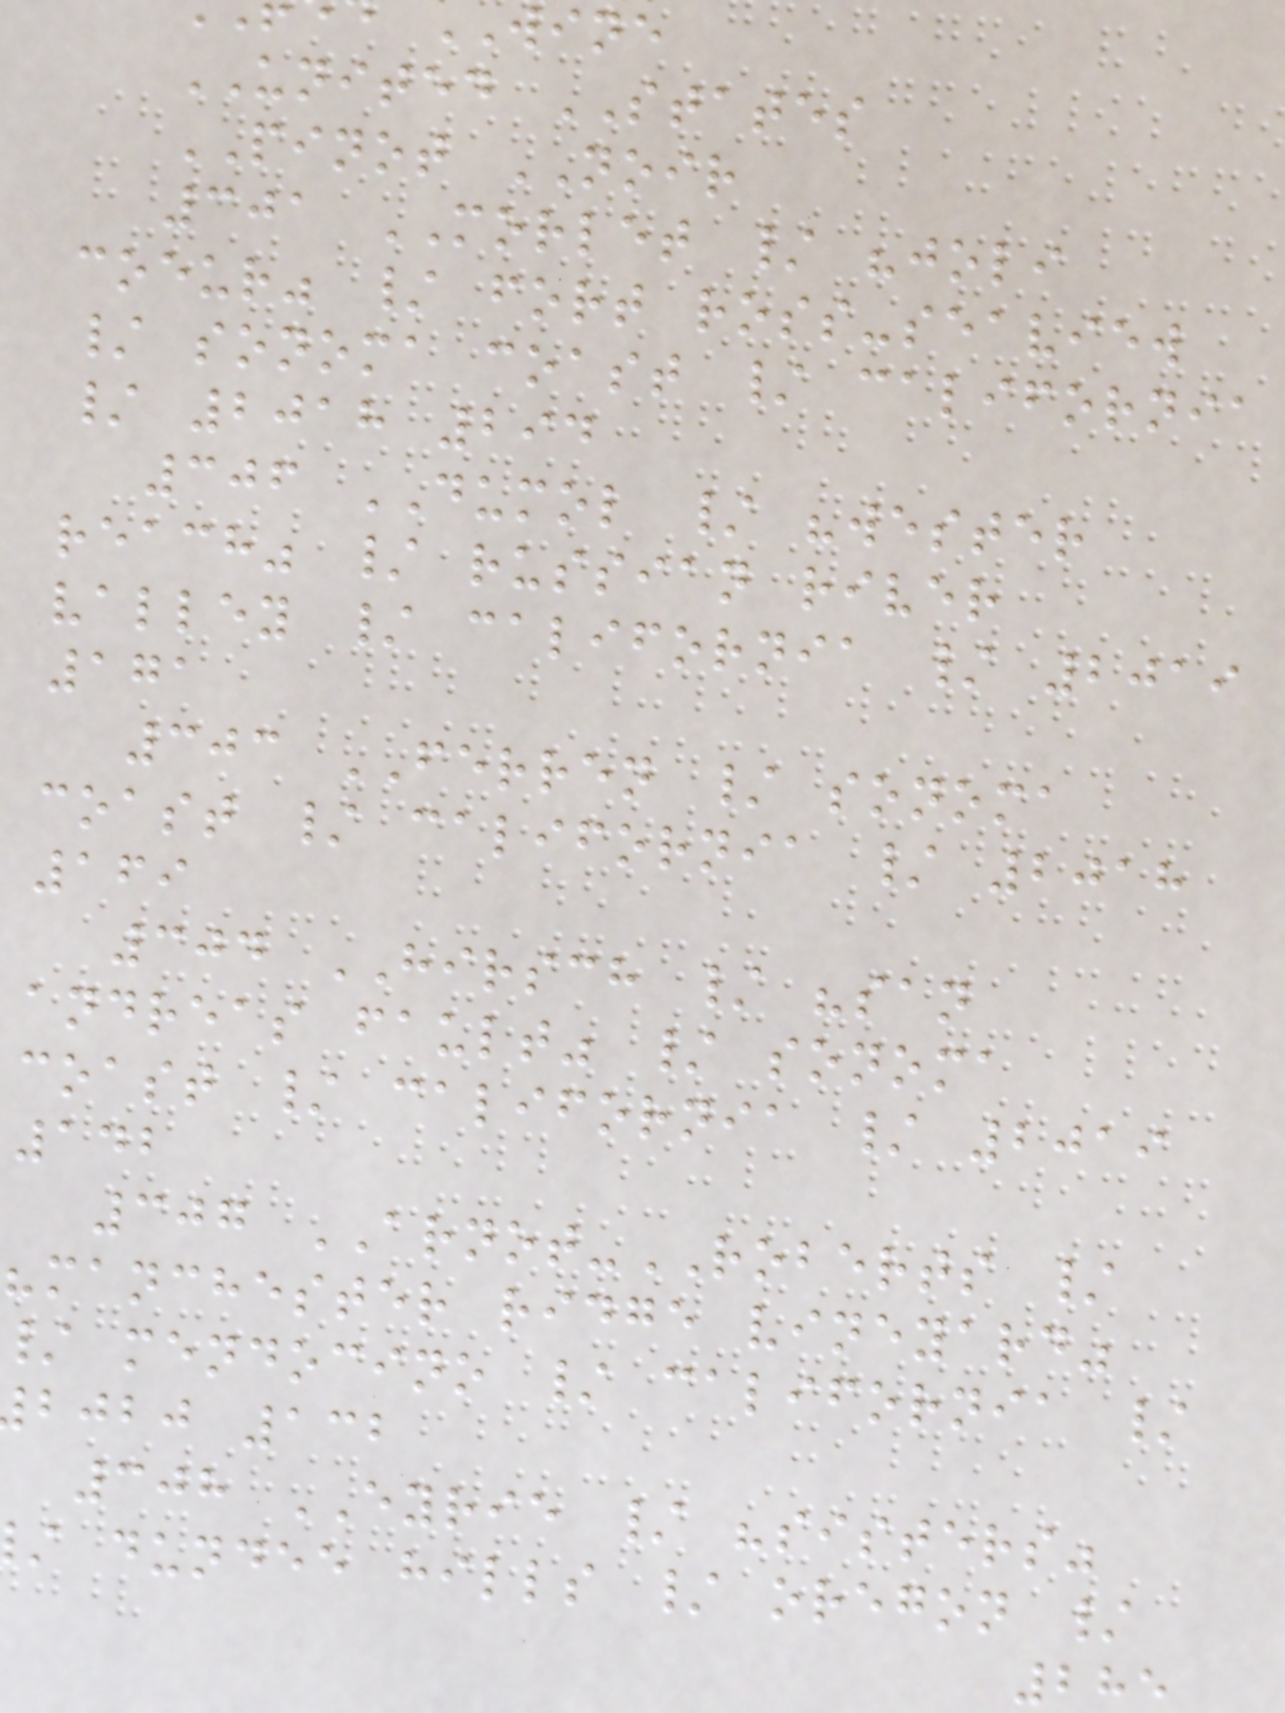wine
UNITED STATES
PINOT NOIR
301 MORLET / "joli
coeur" / fort ross-seaview
/ sonoma coast / california
/ 2018 294
306 DUMOL / "wester
reach" / russian river
valley / california / 2019
171
303 FERREN / sonoma
coast / california / 2018
169
304 HIRSCH / "san
andreas fault" / sonoma
coast / california / 2019
142
307 ARNOT-ROBERTS /
"manchester ridge vineyard"
mendocino / california /
bjbj 132
308 EYRIE / "sisters"
dundee hills / oregon /
